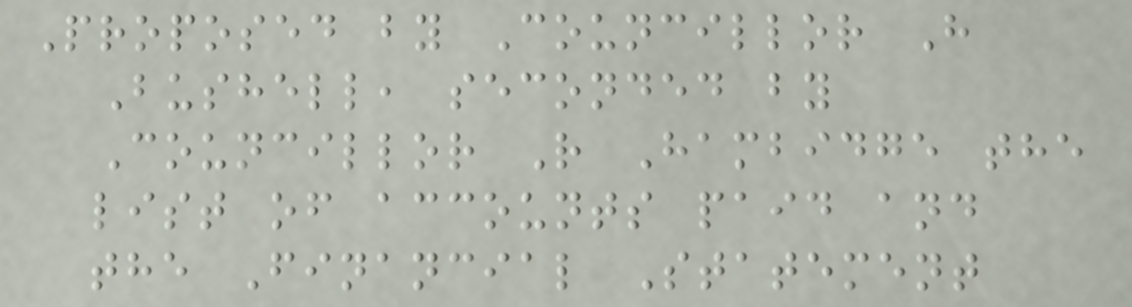Proposed by Councillor H
Bushell, seconded by
Councillor R Hambidge the
list of accounts paid and
the Financial Statement
